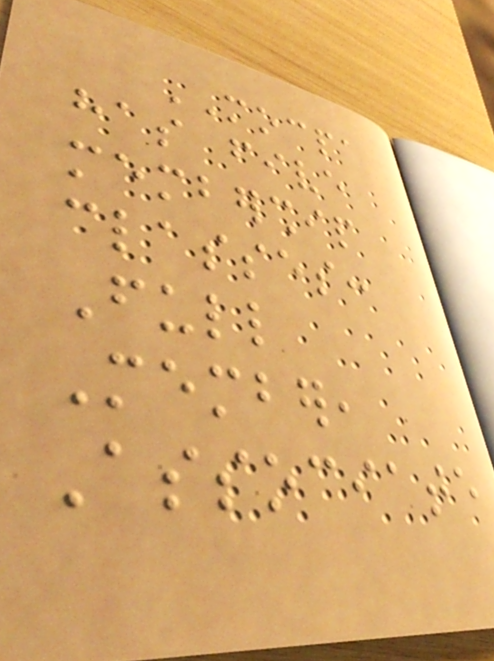MOCPA
has five
membership
classes:
Full
Member,
Associate
